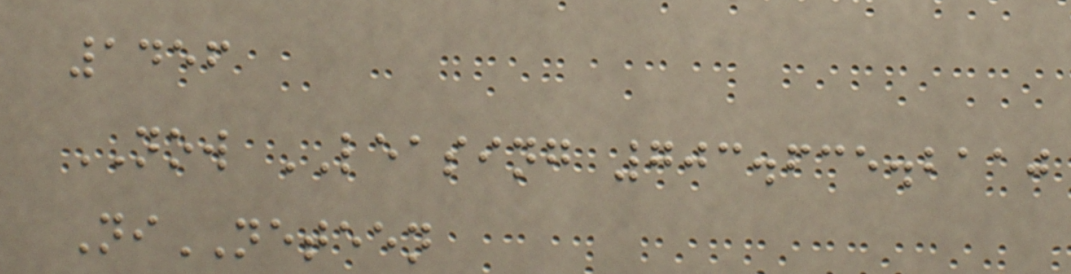1456
NOW LEASING 703.635.2110
NiNETEEN
